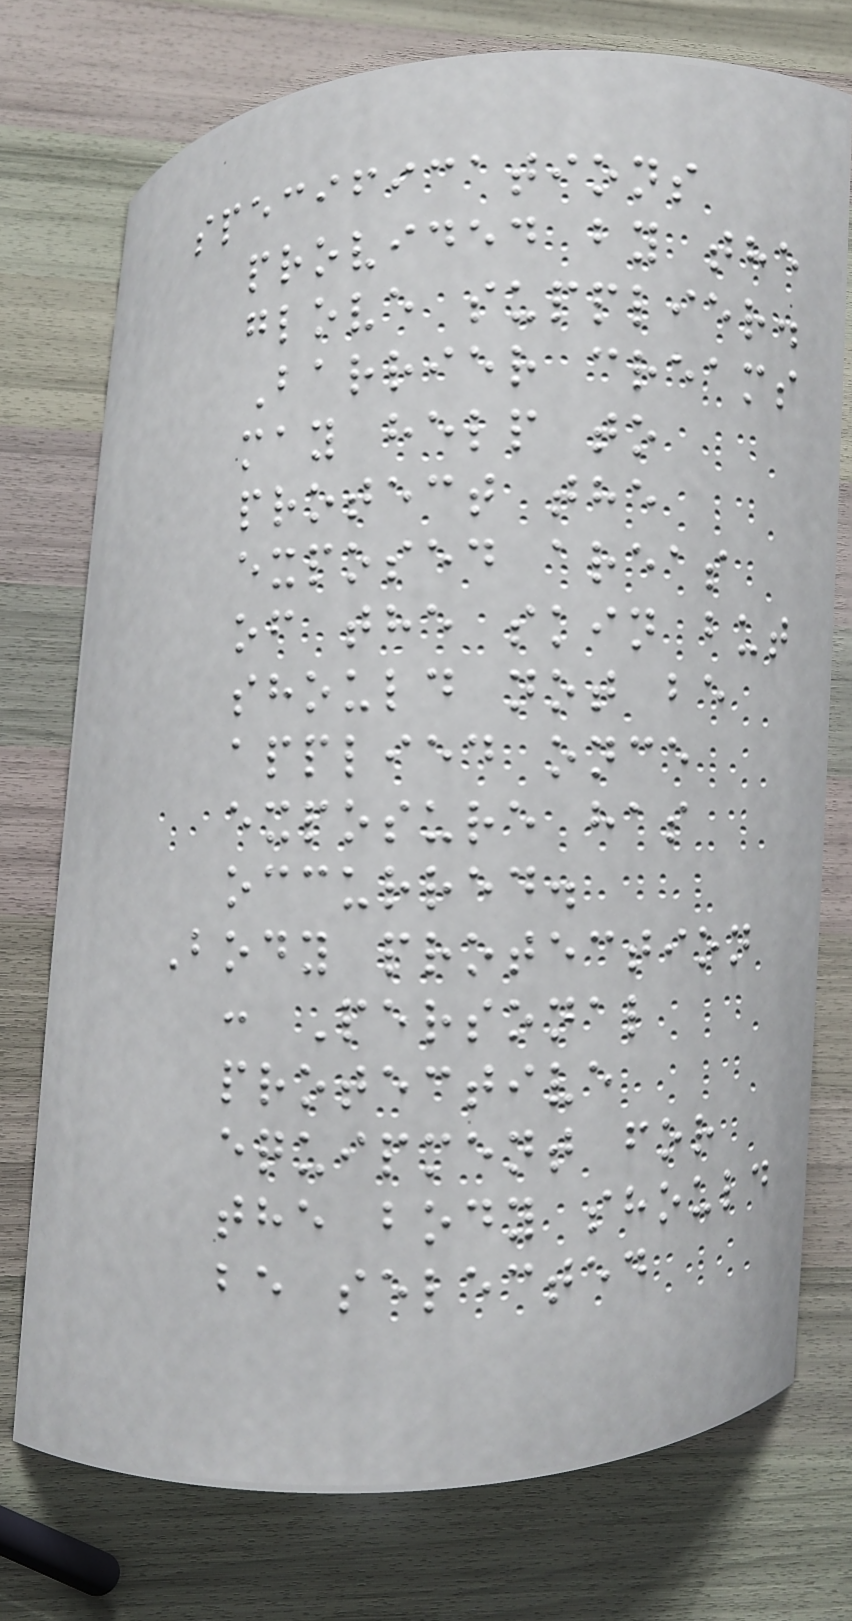specifications
provided by the
glove supplier.
Barrier creams
may help to
protect the
exposed areas
of the skin but
should not be
applied once
exposure has
occurred.
Body protection
: Personal
protective
equipment for
the body should
be selected
